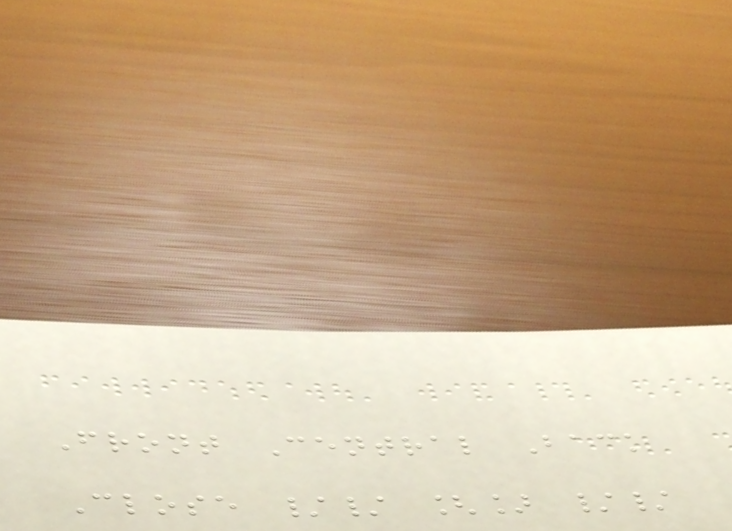Front Central Back
Close // [] //
